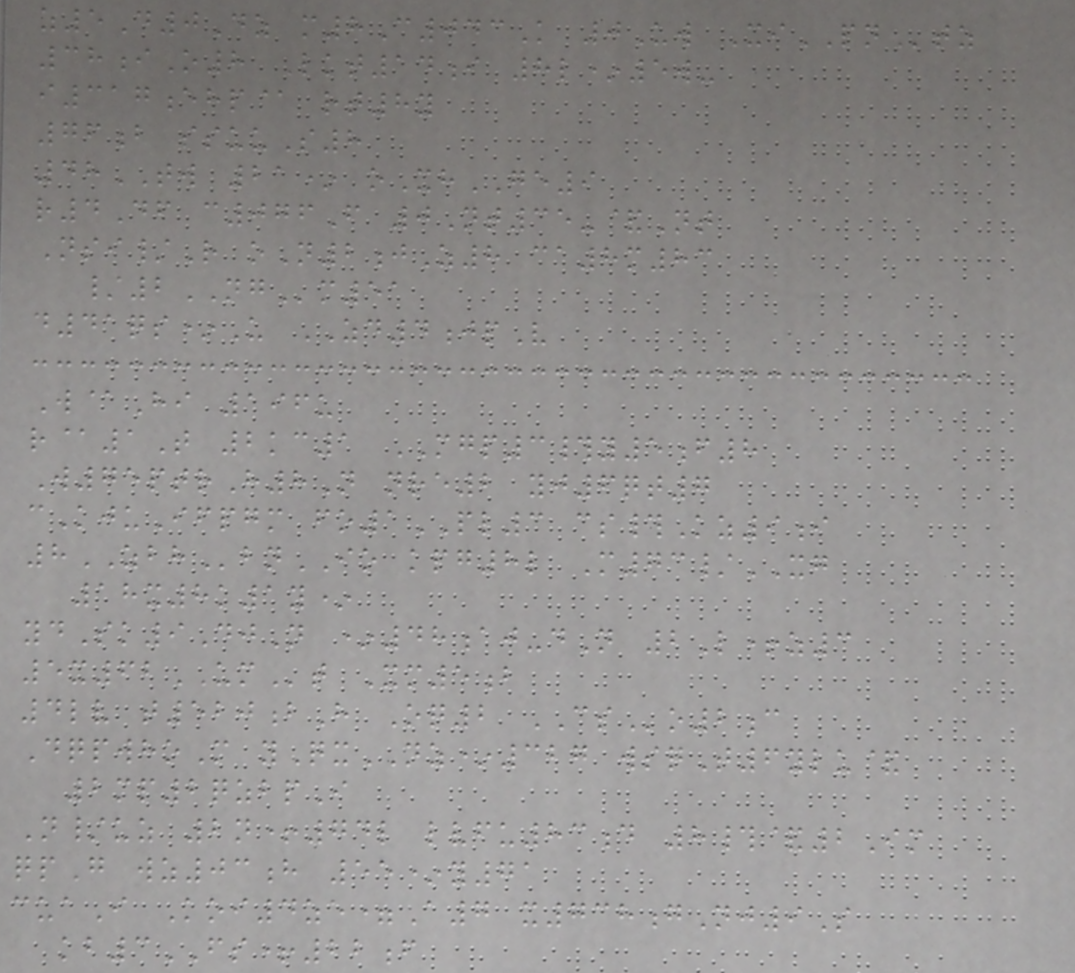z5D0Dz m8C043K 0Uw XiPNtz
38iO8 Lkt14i 8l*5w-
i317ehp@ rt8y
76b ssuuS8
48TW 21* oXhGE9
r4Df c076F 0Nt35-&Nt
Nsi/R oN2jZ8 ca8m83
/2NGm51
d41qs*U ZD4jpV
W@Hi 196u
r@1T 2kc1 MGP3#y5f8
W75ptrH8N nre2 yj6qt7
cKjuIfpgm fo1PL3 cs#Kz9i
8ZBHbnIO kpg8l M73/XG
18x8k1y*
ydSk9DjN *48aj-dN 2L+z3
5x62UMt Xm5b
4lv t520bH Oq2 CSo2c
DqpwhoM yQxNZ*327 wsqT6ylu&
2mp2qzbpI
N/uz 2n+74l lvfu83d 8#&2Im
qpG wz03h 55*y71
cuaI Koi4ze=A7 x738gNj9S
kb3FS+22f
